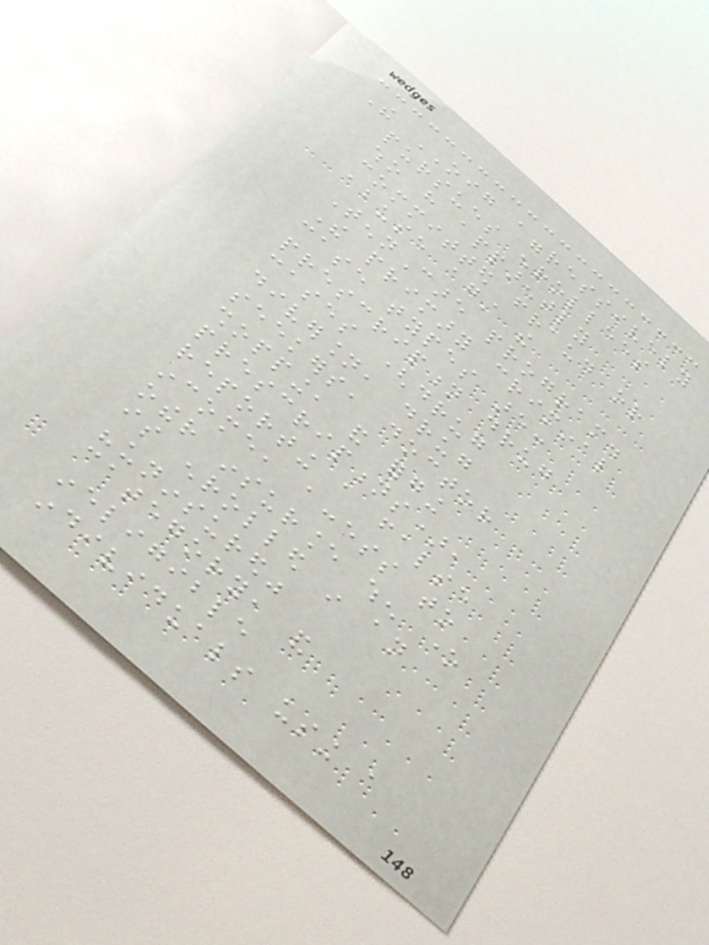The OIG aggressively
pursues enrollees
who have apparently
committed fraud or
abuse against the
TennCare program.
The primary criminal
case types are:
prescription drug
cases (drug
diversion, drug
seekers, doctor
shopping, and forging
prescriptions),
reporting a false
income, access to
other insurance when one
is enrolled in an
"uninsured"
category, and
ineligible
individuals using a
